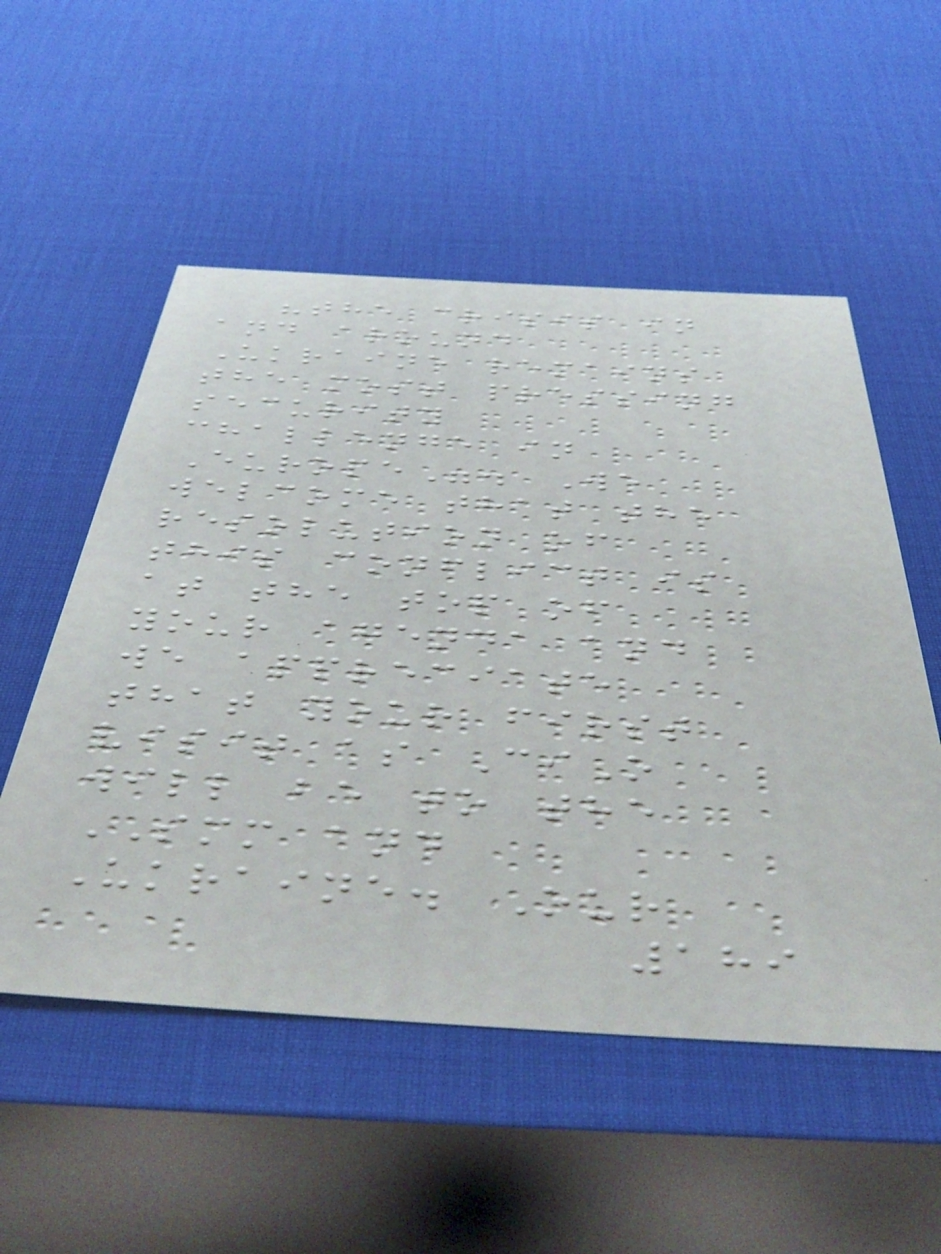"the crisis in
and around
Ukraine remains
the most pressing
security
challenge in
Europe". We
welcome that the
resolution of
this conflict is
at the top of
your agenda and
we appreciate
that your first
visit as CiO
will be to the
SMM and
Ukraine. Our
189
